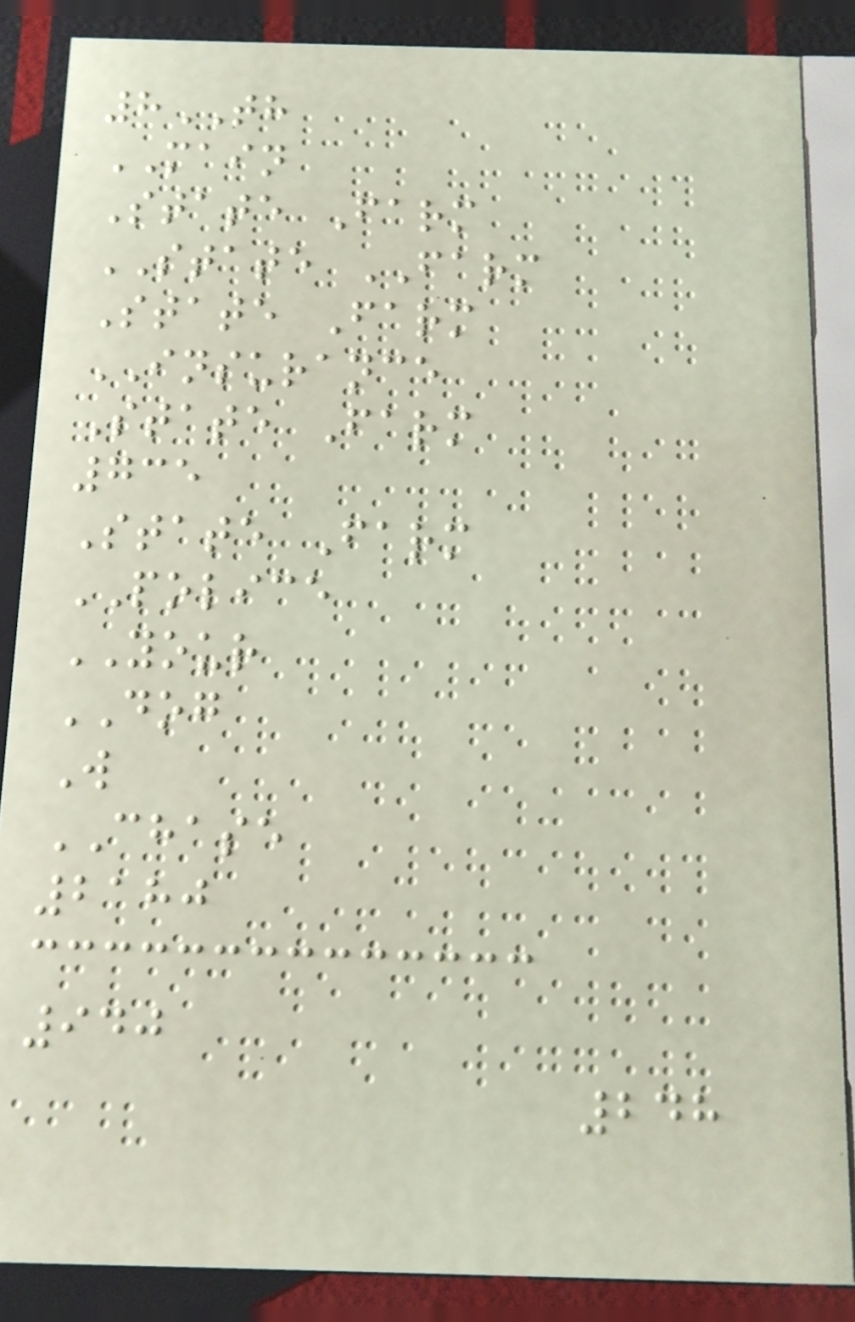8TH
MAIN
State Farm
STATE FARM
State Farm
INSURANCE
State Farm
735
State Farm
POLICE
YOUR
DOG
W
CHASE
2180
940
248
